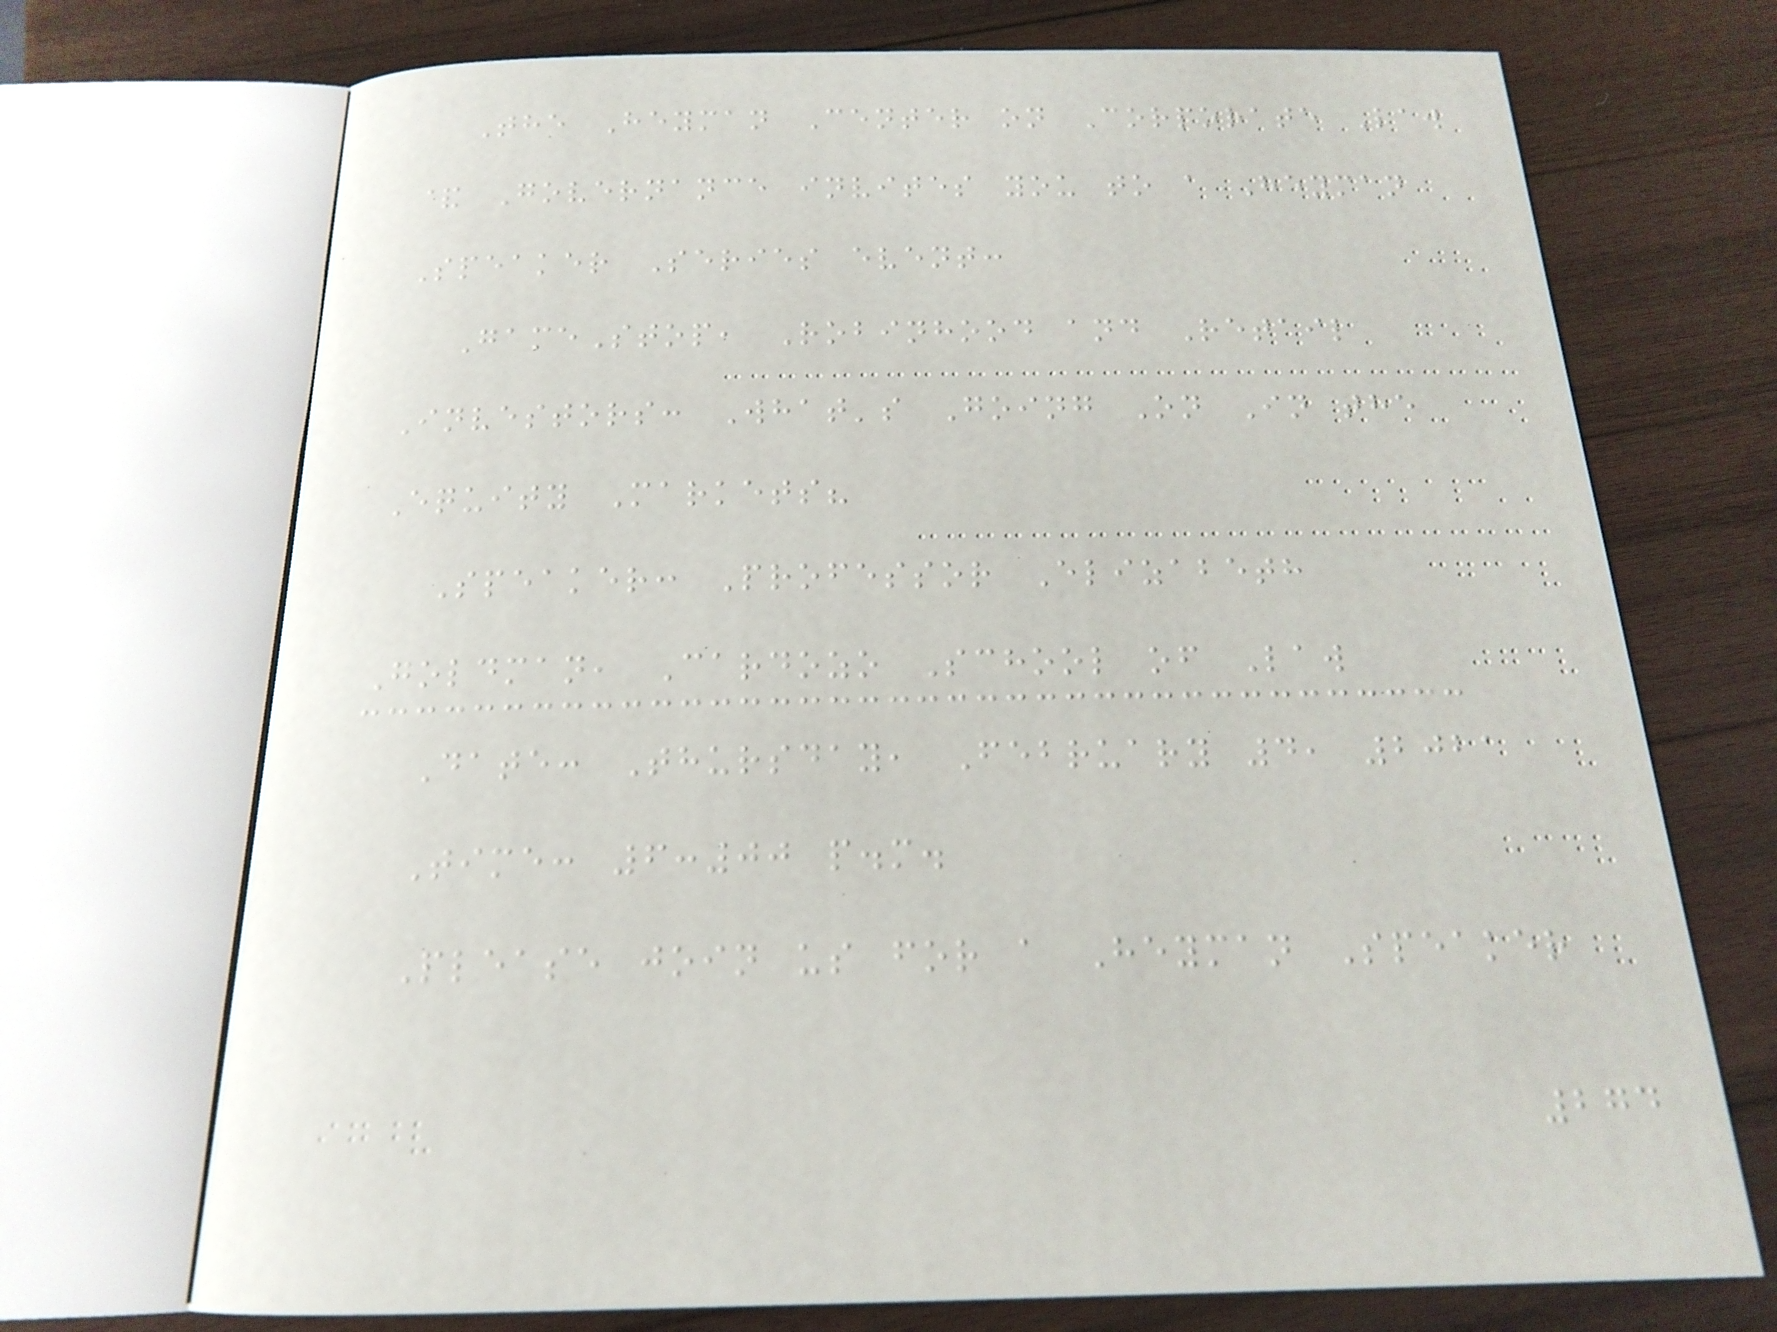The Heyman Center on Corporate Law
& Governance invites you to a Heyman
Speaker Series event:
GameStop, Robinhood and Retail
Investors: What's Going On In the
Equity Markets?
Speaker: Professor Elizabeth
Goldman, Cardozo School of Law
Date: Thursday, February 4, 2021
Time: 6:00 p.m.
Please join us for a Heyman Speaker
274
